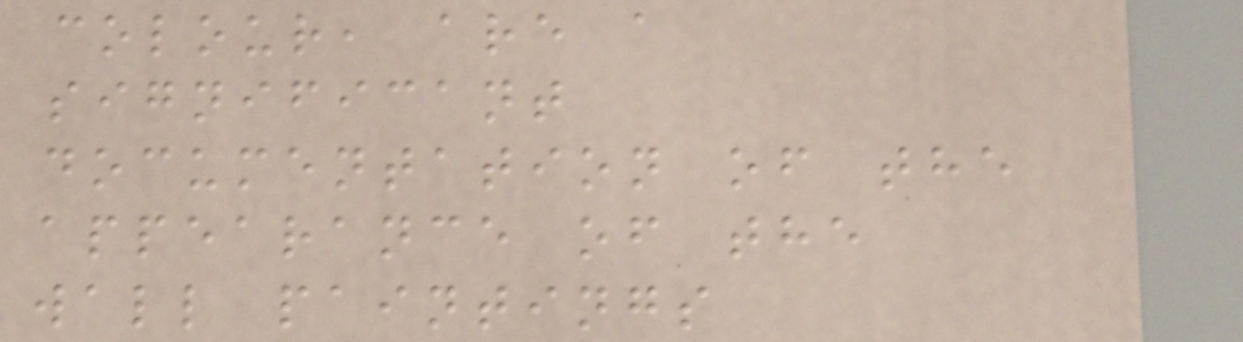colour, are a
significant
documentation of the
appearance of the
wall paintings
